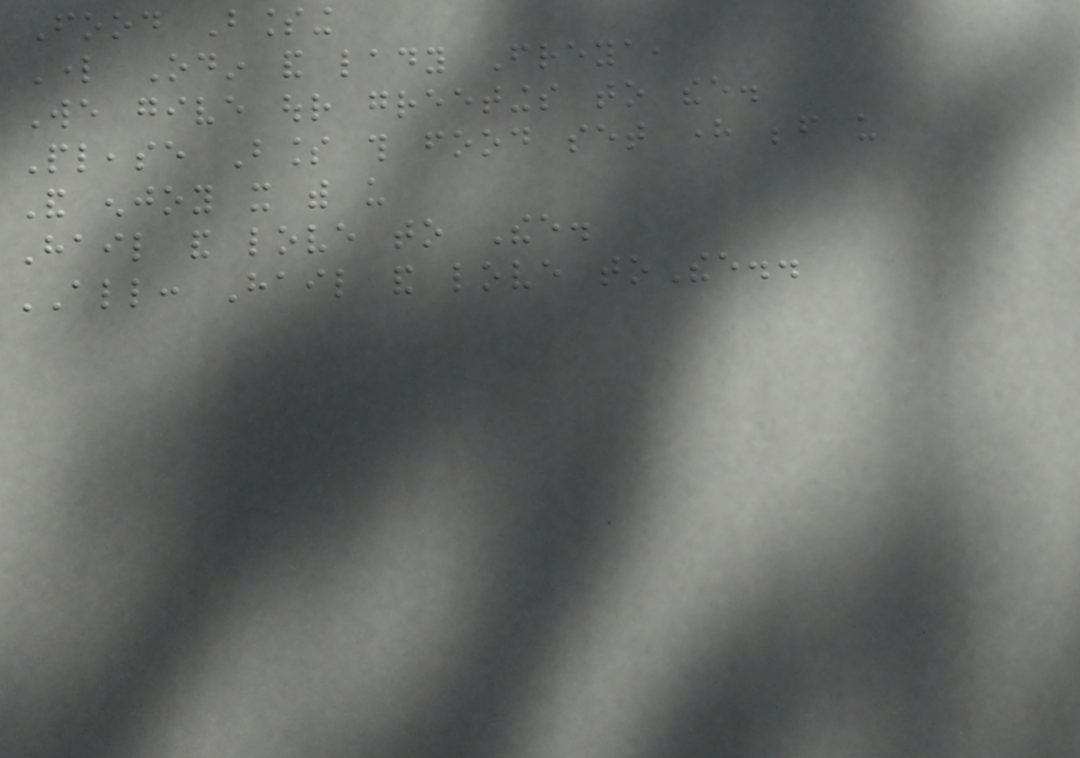Food Blessing
Lord Odin and lady Freya,
We give our greetings to thee.
Please Bless this food set here before us
And enjoy it with us
Hail and love to Thee.
ALL: Hail and love toThee..
